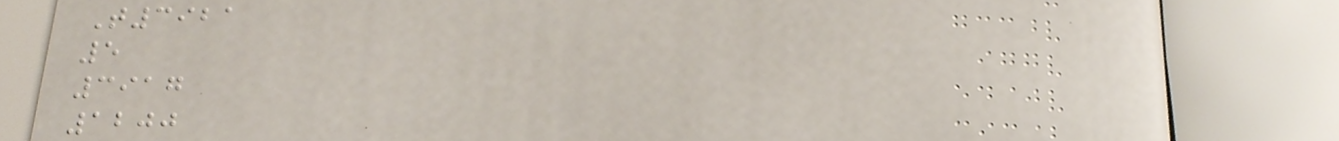T3921
5
3917
1200
